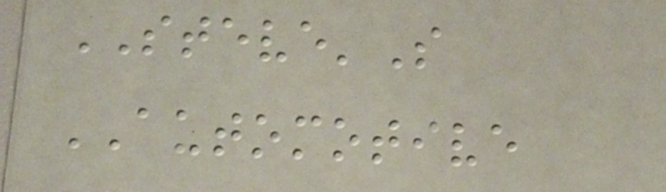STEVE'S
AUTOMOTIVE
